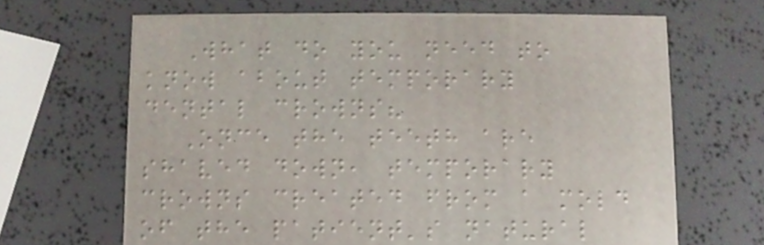What do you need to
know about temporary
dental crowns?
Once the teeth are
shaved down, temporary
crowns created from a mold
of the patient's natural
